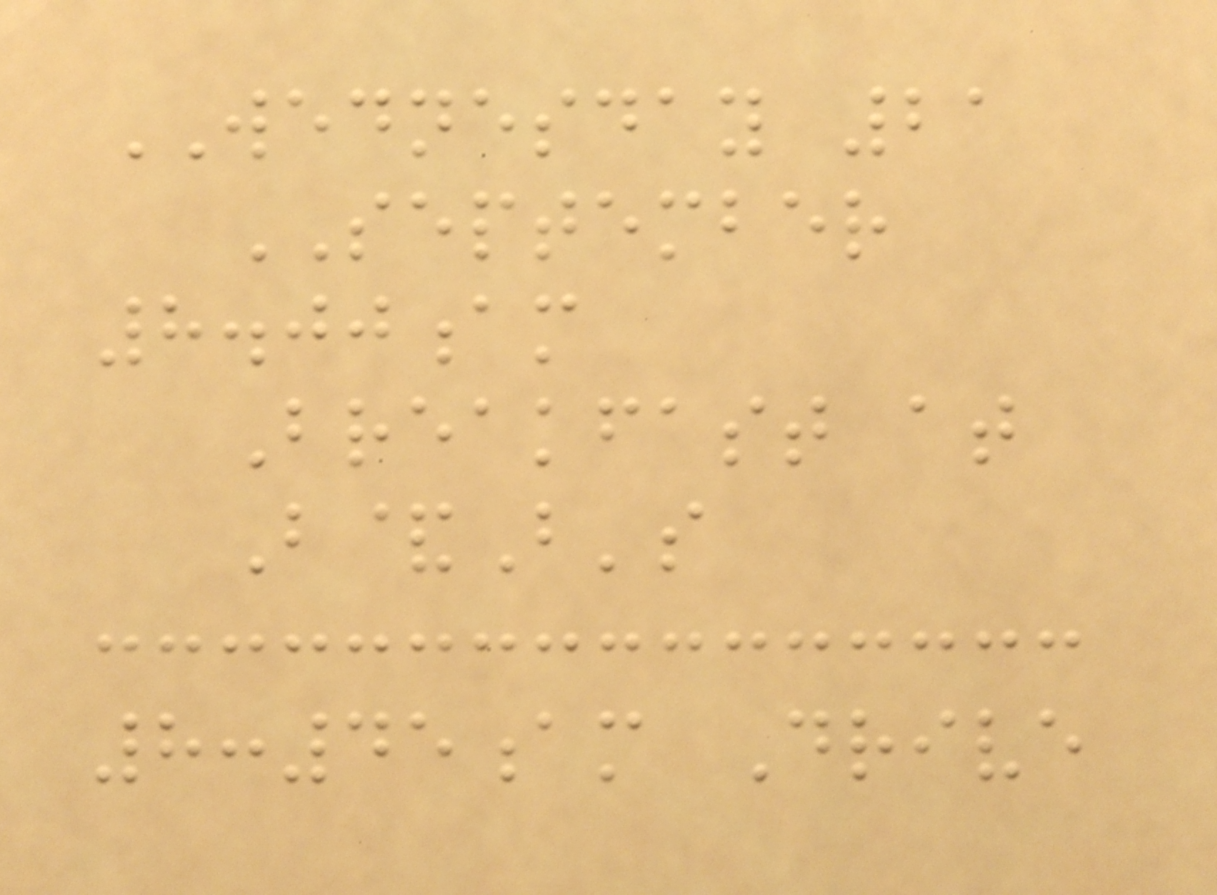WEDNESDAY 21
SEPTEMBER
8.00am
Breakfast at
B&B's
8:45am Drive
